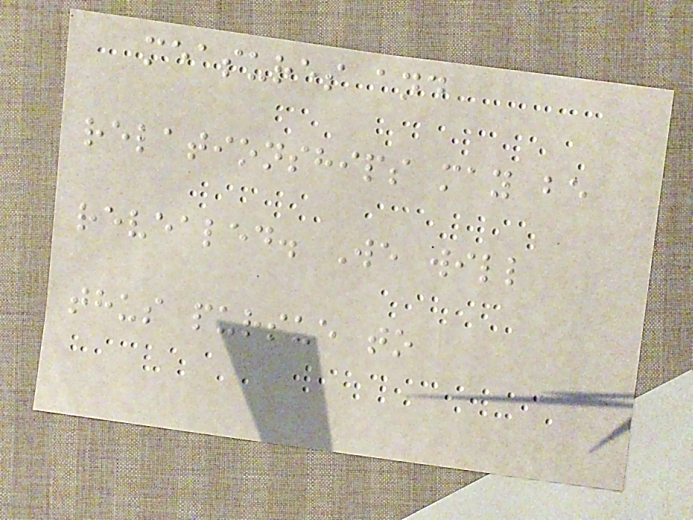measures and
relationships may be
revealed. We will
thus pursue to
